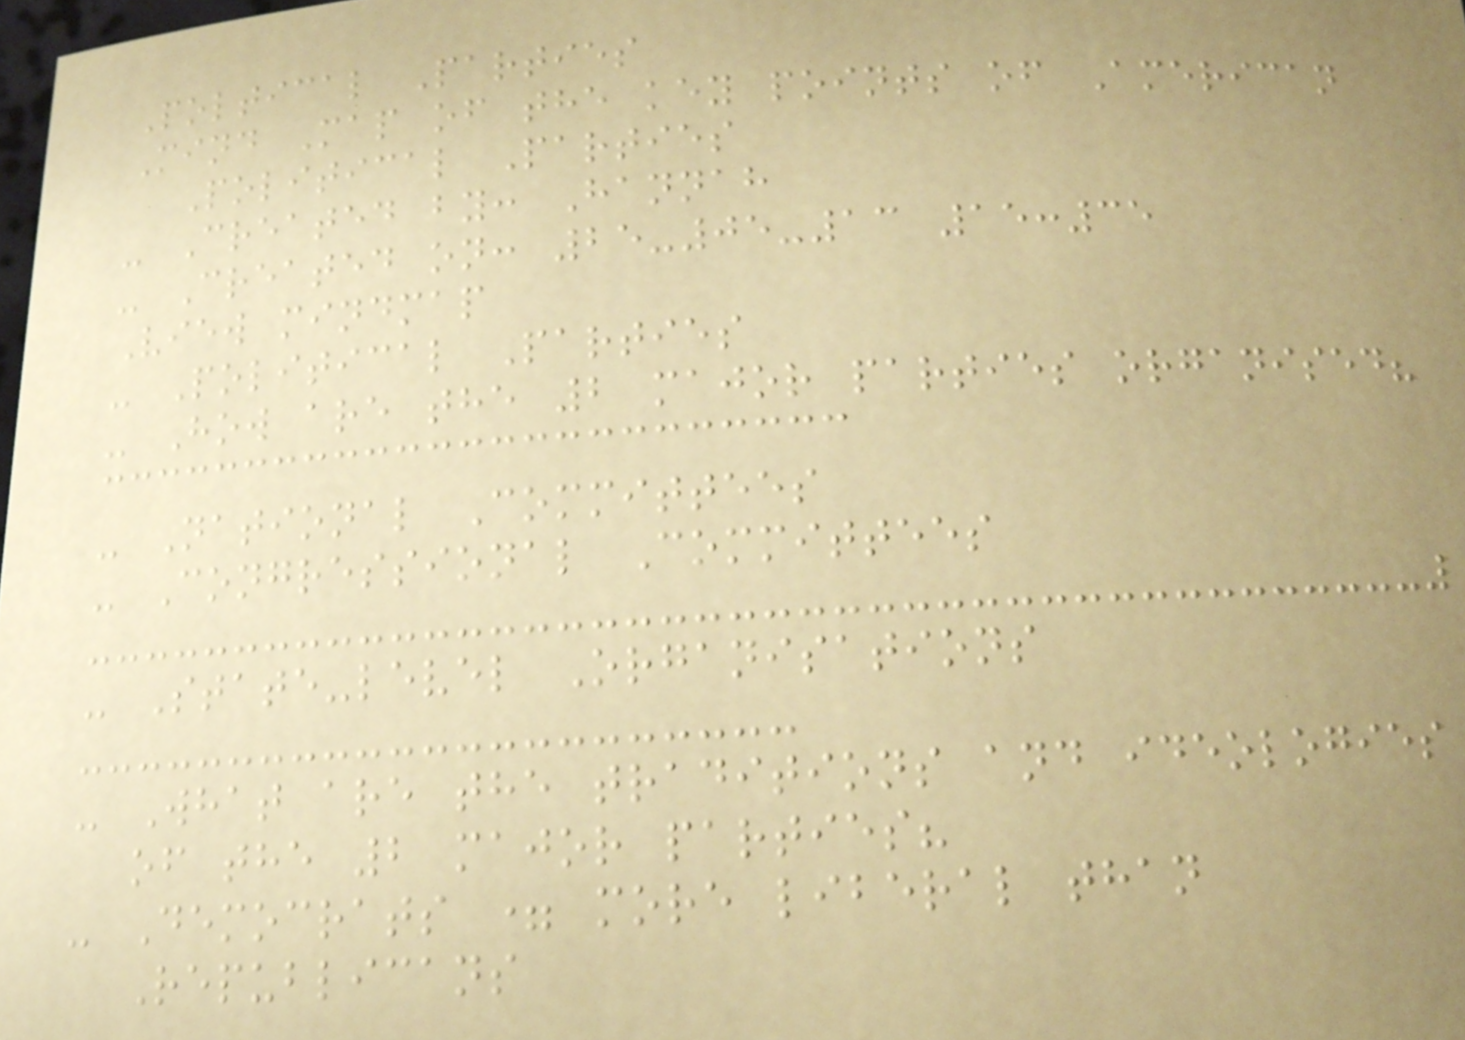Poltical Parties
Mind Map of the key points of American
Political Parties
- Created by: Hannah
- Created on: 25-05-13 15:35
View mindmap
- Political Parties
- How are the 2 major parties organised?
- National Committees
- Congressional Committees
- State-level Organisations
- What are the traditions and ideologies
of the 2 major parties?
- Democrats = more liberal than
Republicans
